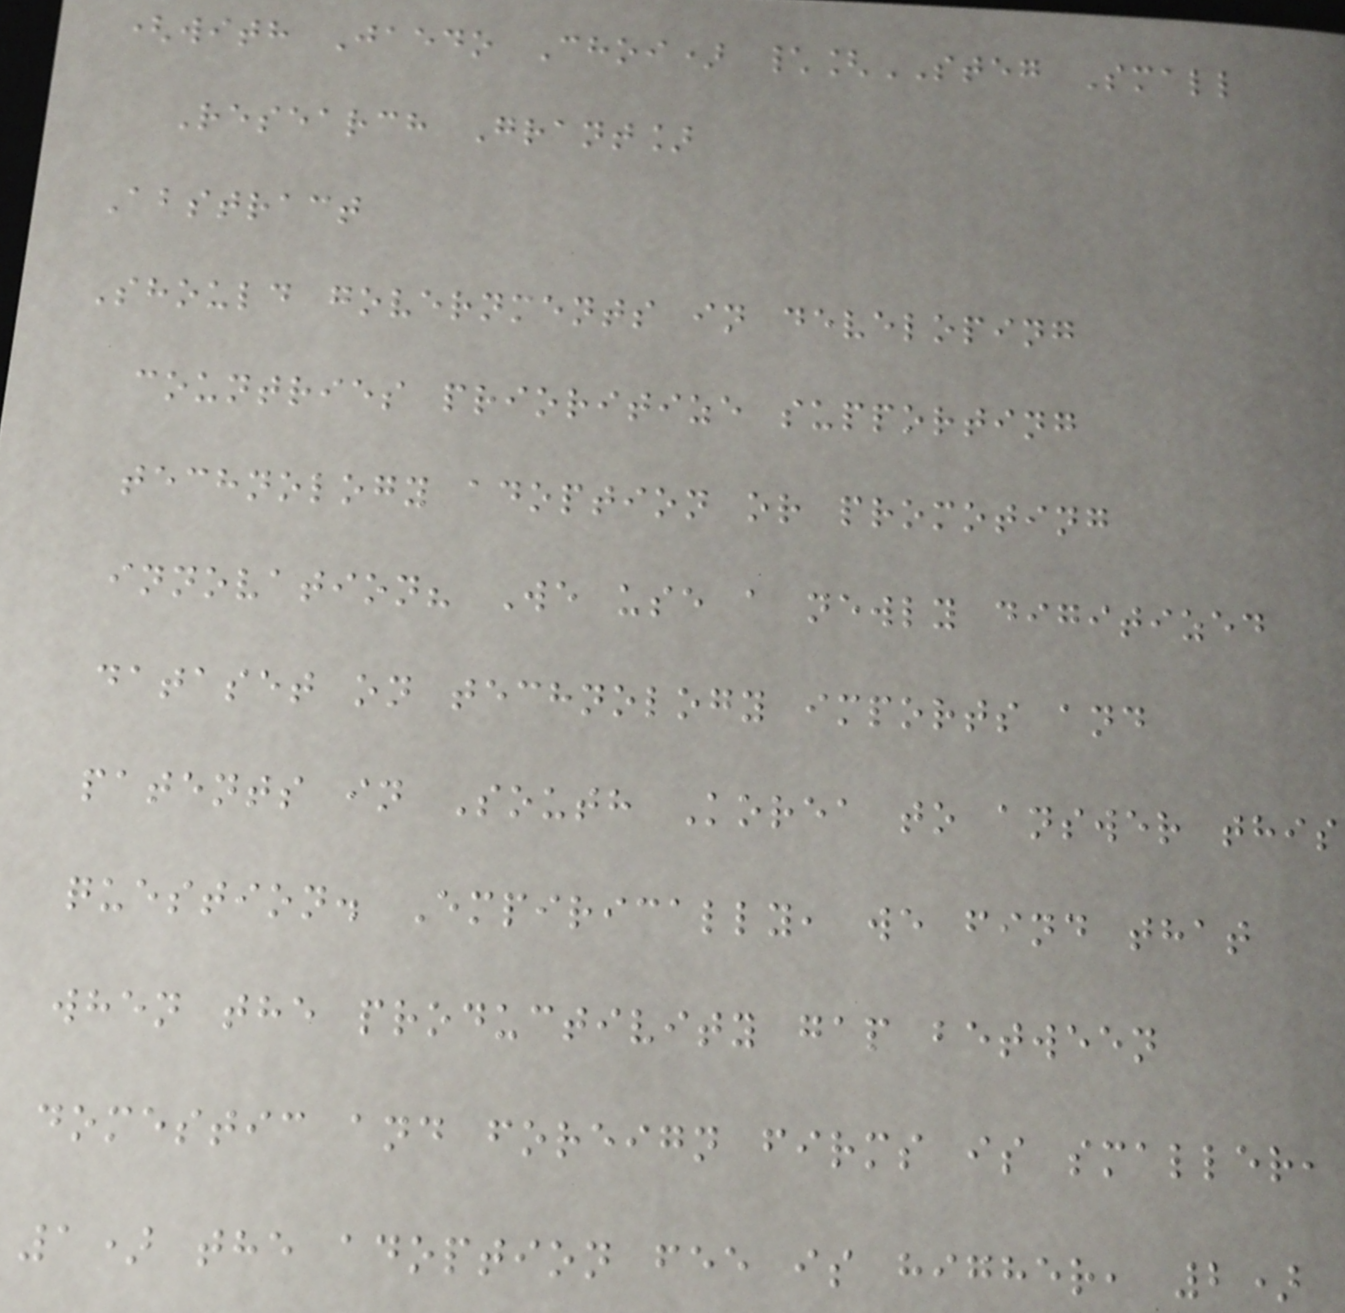(with Jaedo Choi) \[STEG Small
Research Grant]
Abstract
Should governments in developing
countries prioritize supporting
technology adoption or promoting
innovation? We use a newly digitized
dataset on technology imports and
patents in South Korea to answer this
question. Empirically, we find that
when the productivity gap between
domestic and foreign firms is smaller,
1) the adoption fee is higher, 2)
